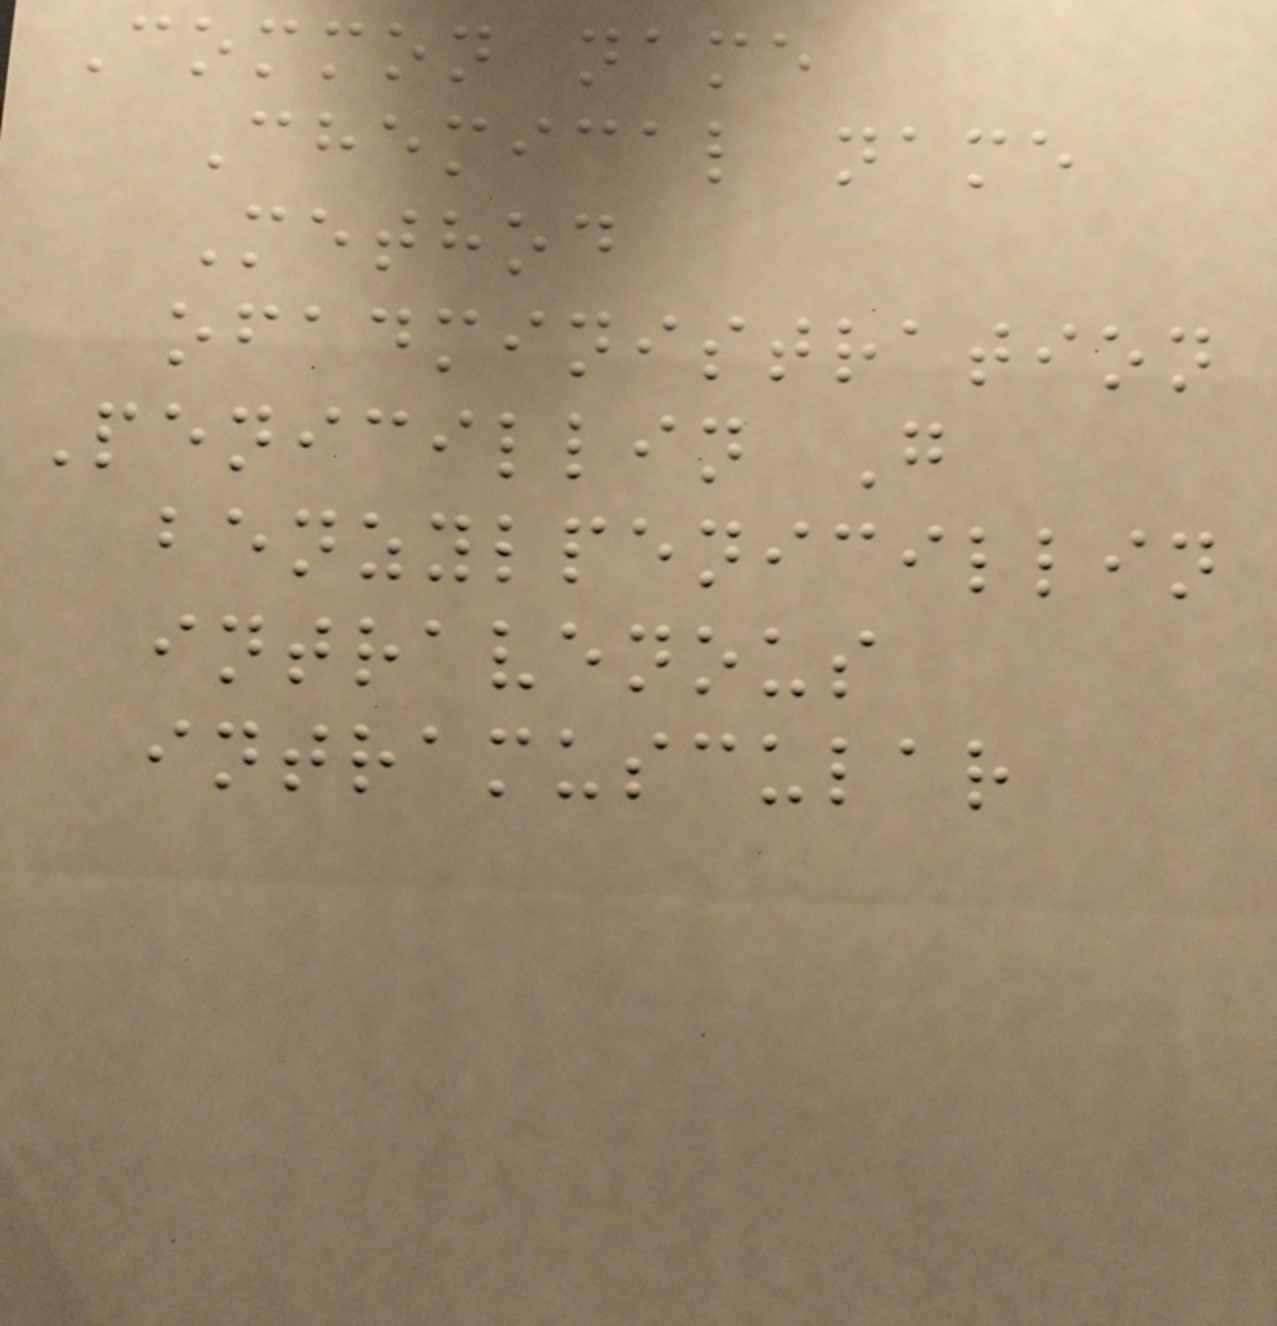Common name
Chemical name
Method
ofadministration
Penicillin G
benzylpenicillin
intravenous
intramuscular
